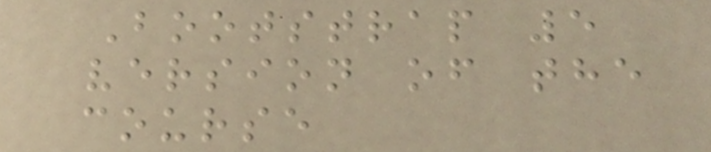Bootstrap 5
version of the
course
